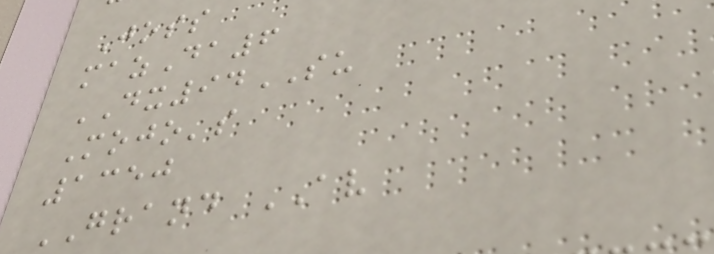Joss
mazDa6
DX94SU
Mojo's
1350
GRAND AV
